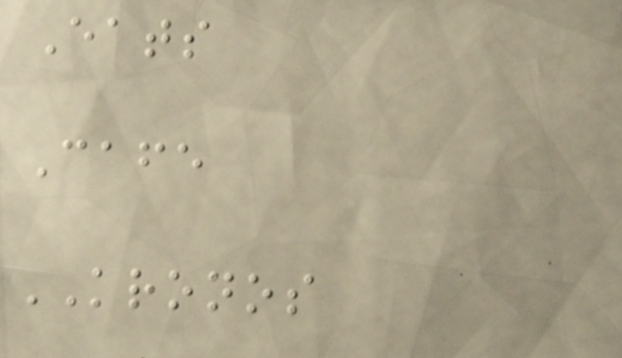Eats
Cafe
KRONOS
